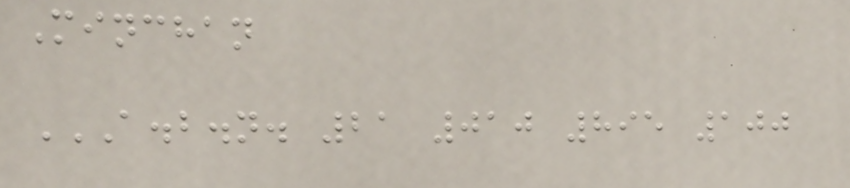Minchan
A.B.N. 21 010 895 100
